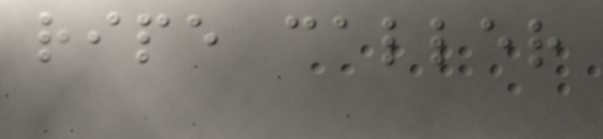ripe caller
